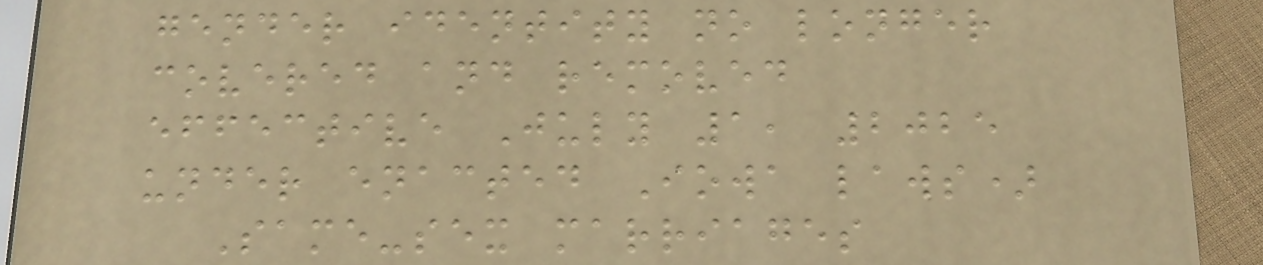gender identity no longer
covered and removed
effective July 1, 2025
under enacted Iowa laws)
Same-sex marriages
